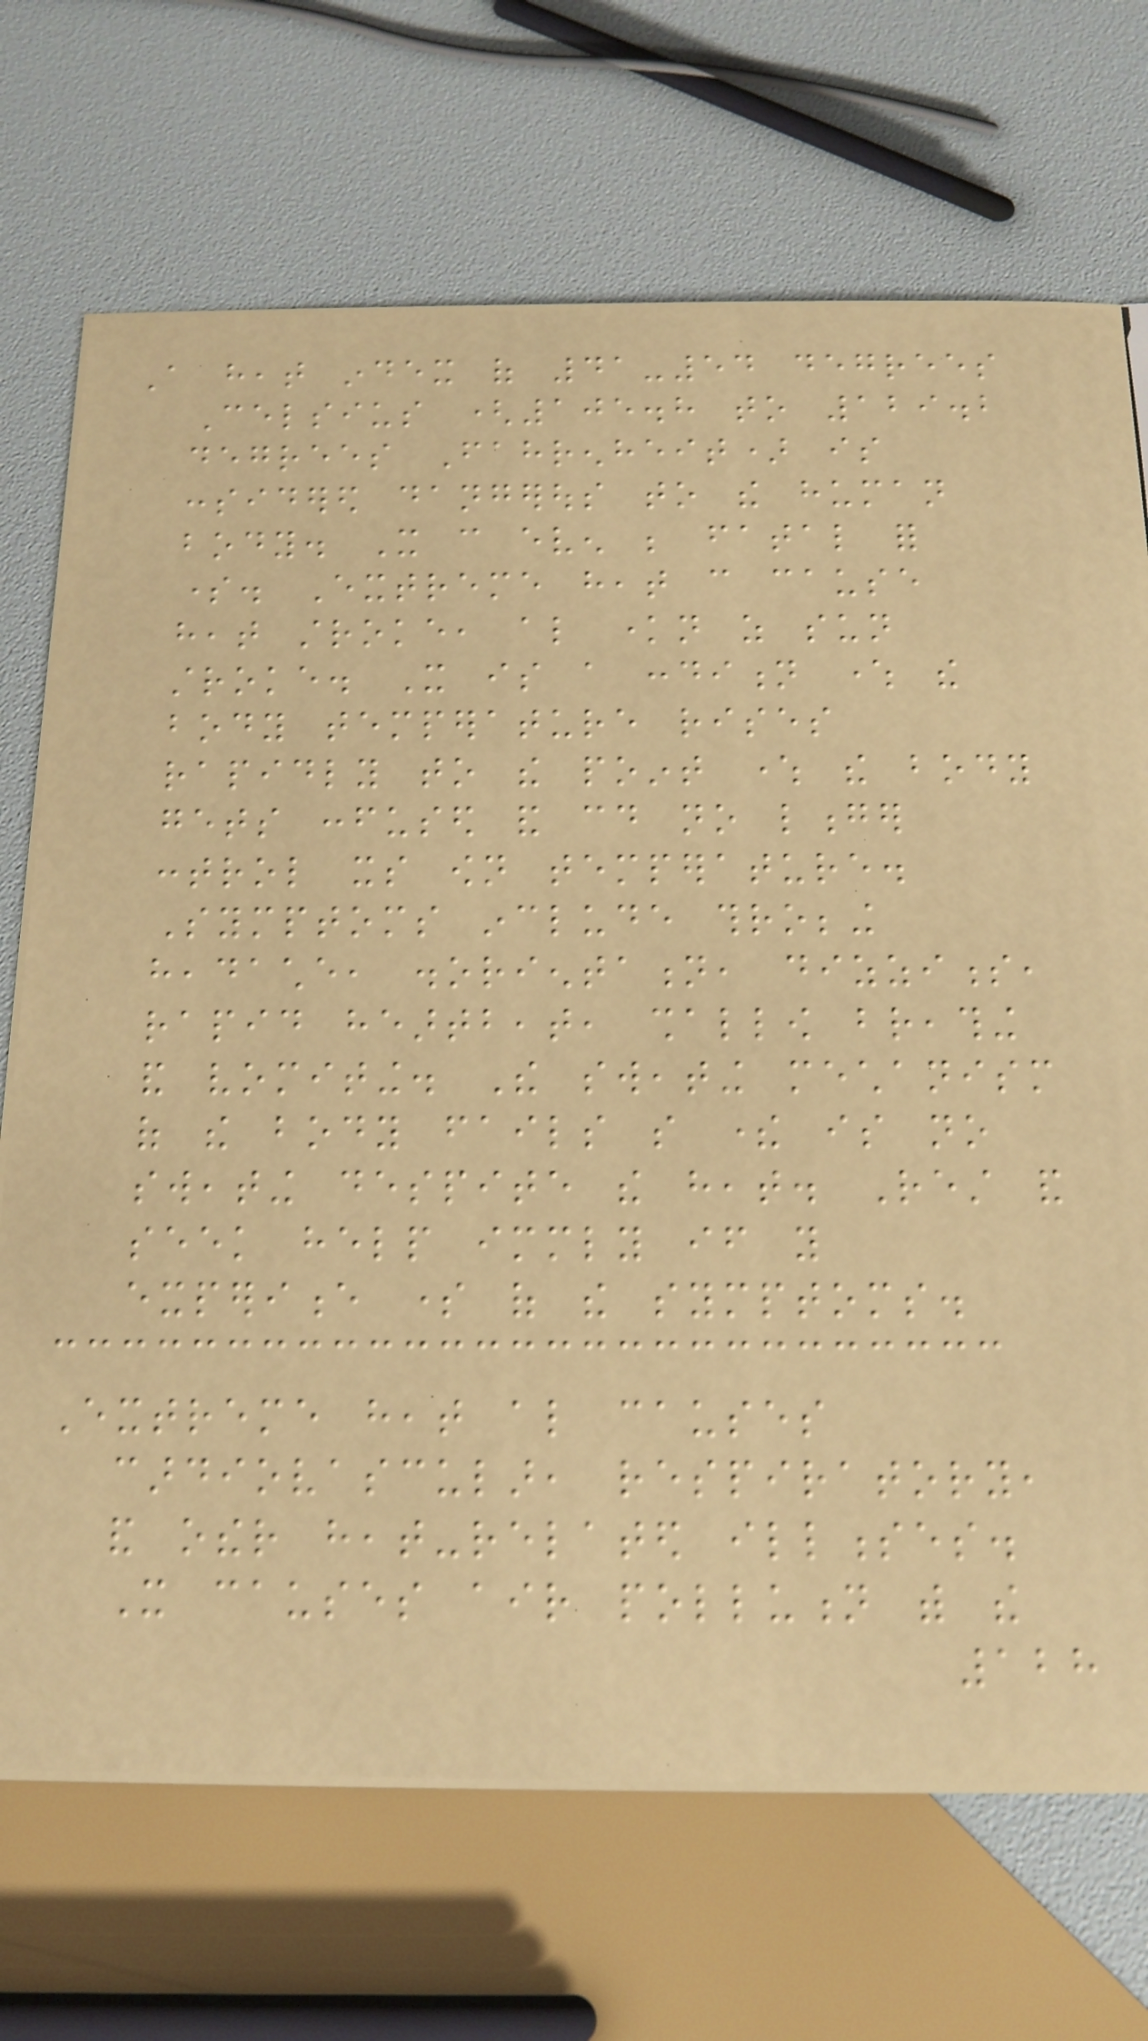A heat index of 41-54 degrees
Celsius (105.8 to 129.2
degrees Fahrenheit) is
considered dangerous to the human
body. It can even be fatal for
some. Extreme heat can cause
heat stroke, also known as sun
stroke. It is a condition where the
body temperature rises
rapidly to the point where the body
gets confused and could no longer
control its own temperature.
Symptoms include throbbing
headache, disorientation, dizziness,
rapid heartbeat, shallow breathing
and vomiting. The sweating mechanism
of the body fails so there is no
sweating despite the heat. Rest and
seek help immediately if you
experience some of the symptoms.
Extreme heat also causes
cardiovascular, respiratory,
and other heat-related illnesses.
It causes air pollution with the
128
